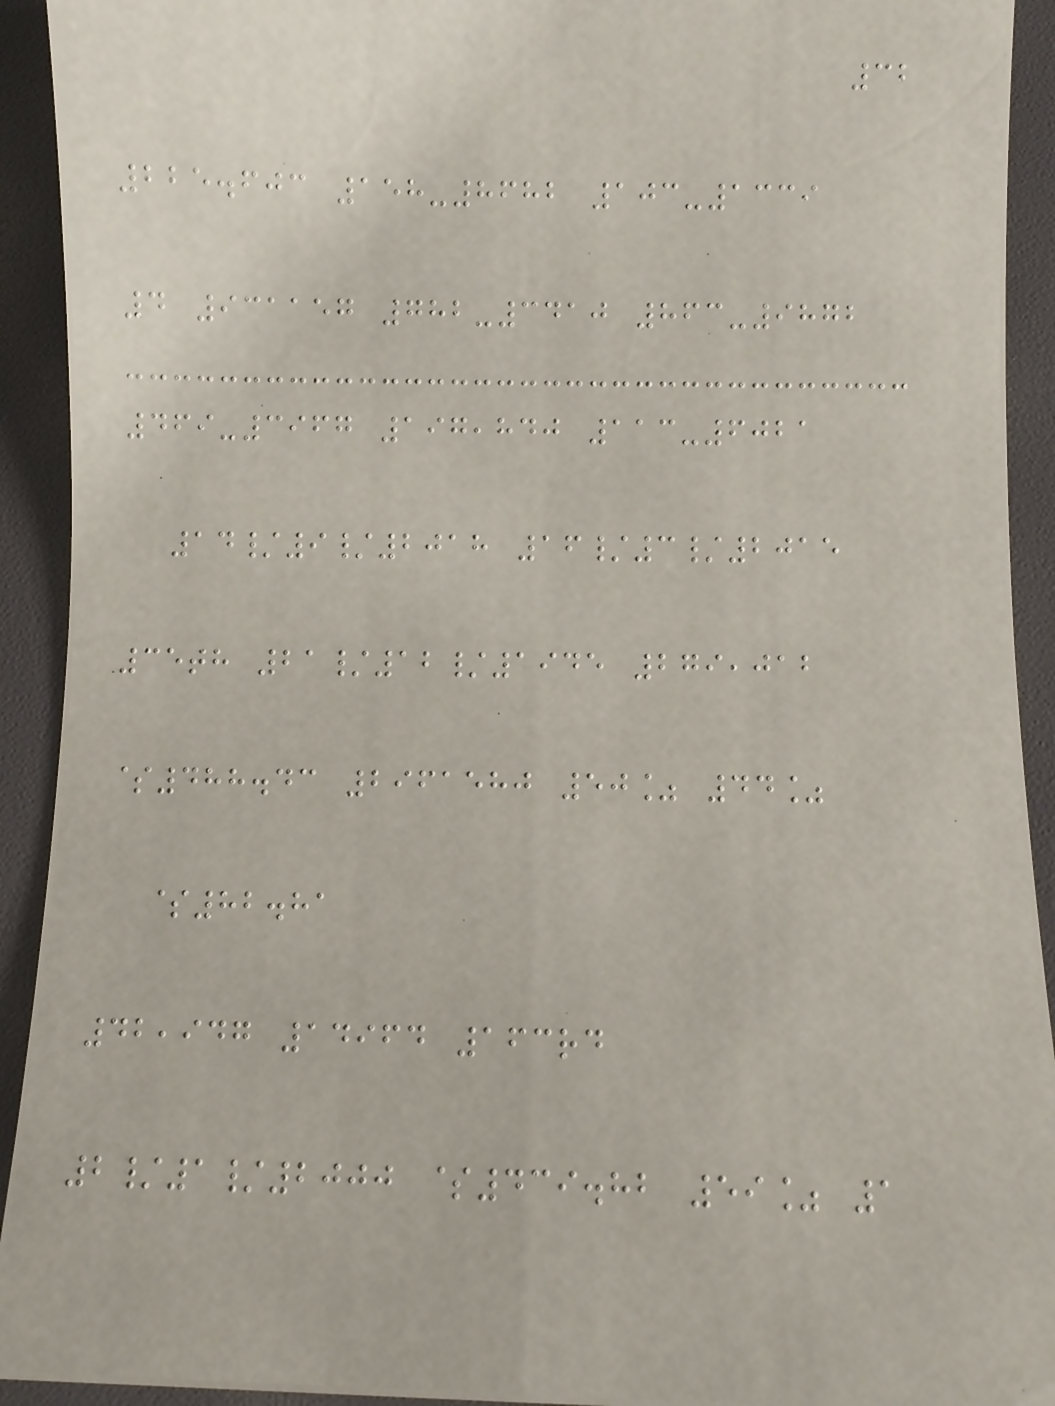32
225.603 158-8682 103-1339
4 931157 782-3410 863-9872
469-3967 197,840 113-6021
14/9/2018 16/3/2015
35th 21/12/1945 279,012
$488.43 2961580 50% 44%
$82.81
42,947 14964 163rd
2/1/2000 $439.82 59% 1
